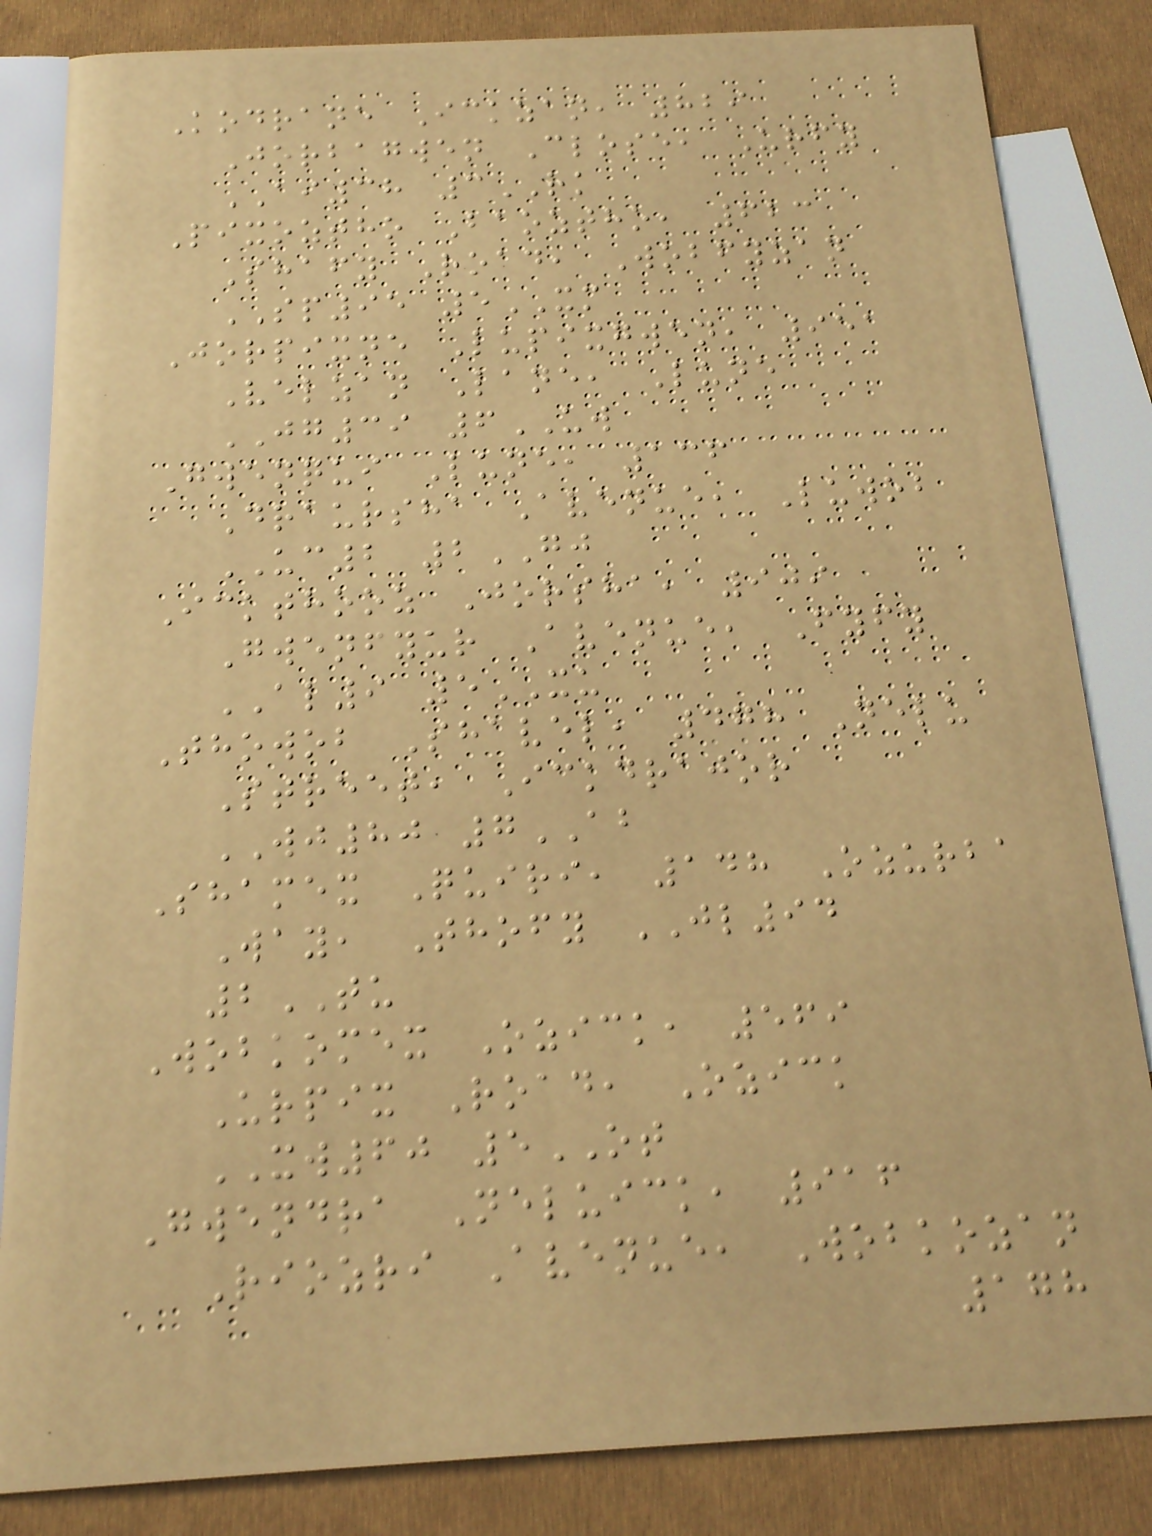Kodrane Ickzan, 829
Jorbagwen Close, Urfy
AI38 3RK
Pixoztho Baoztho, 623
Shafy Road, Wobfyzan
SP95 5XM
Jorpixne Lupixgwen, 951
Velzan Lane, Lune
JG39 6UW
Gwenqui Lune, 136
Draursha Avenue, Luwob
UC2 2GJ
Ickthooz Jorsha, 909
Gwenfyur Avenue, Fyfy
AL9 5XU
Thowob Shavel, 478 Nelu
Street, Ickdrajor
WJ80 7AB
Shamex Quiri, 148 Ozurba
Way, Thofy JL94
2TU
Wobkomex Ozick, 569
Urpix Road, Ozick
XW60 5OT
Gwendra Neluick, 916
Riozri Avenue, Wobkozan
178
